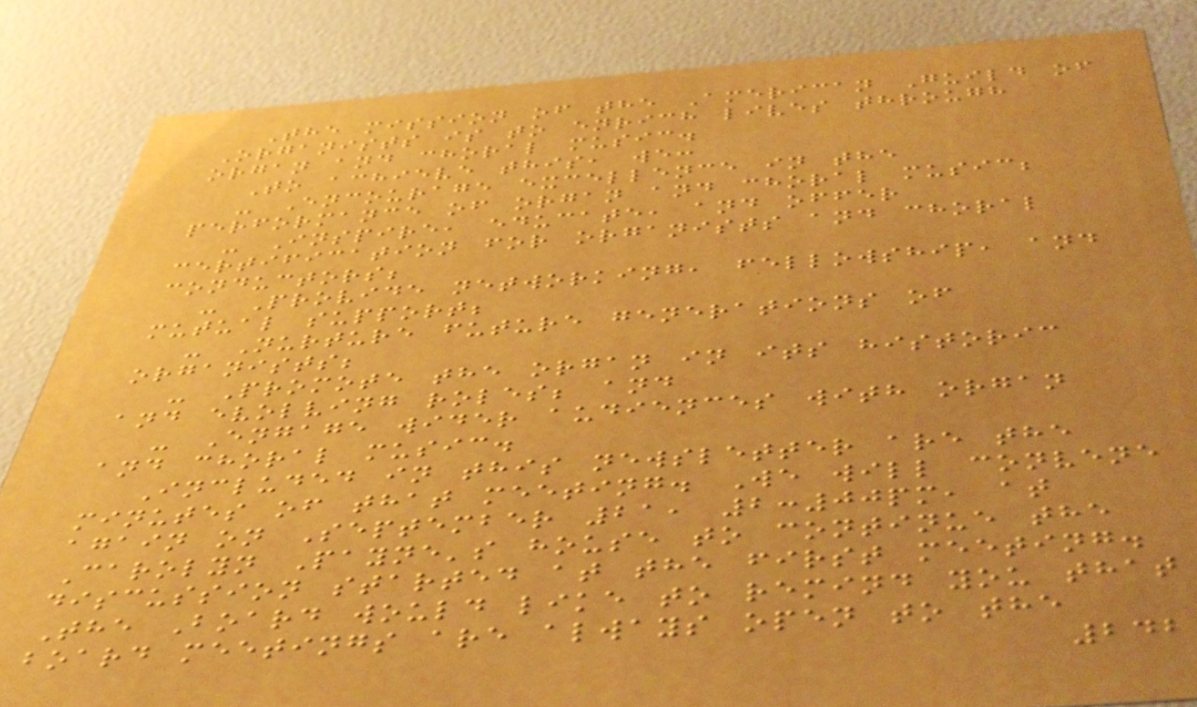The mission of the American Guild of
Organists is to enrich lives through
organ and choral music.
To achieve this, we:
- Encourage excellence in the
performance of organ and choral music;
- Inspire, educate, and offer
certification for organists and choral
conductors;
- Provide networking, fellowship, and
mutual support;
- Nurture future generations of
organists;
- Promote the organ in its historic
and evolving roles; and
- Engage wider audiences with organ
and choral music.
Included in this newsletter are the
minutes of that meeting. We will convene
again on September 21, 2:00pm, at
Carolyn Payne's house to continue the
discussion started at the first meeting.
The Board would like to remind you that
board meetings are always open to the
242
